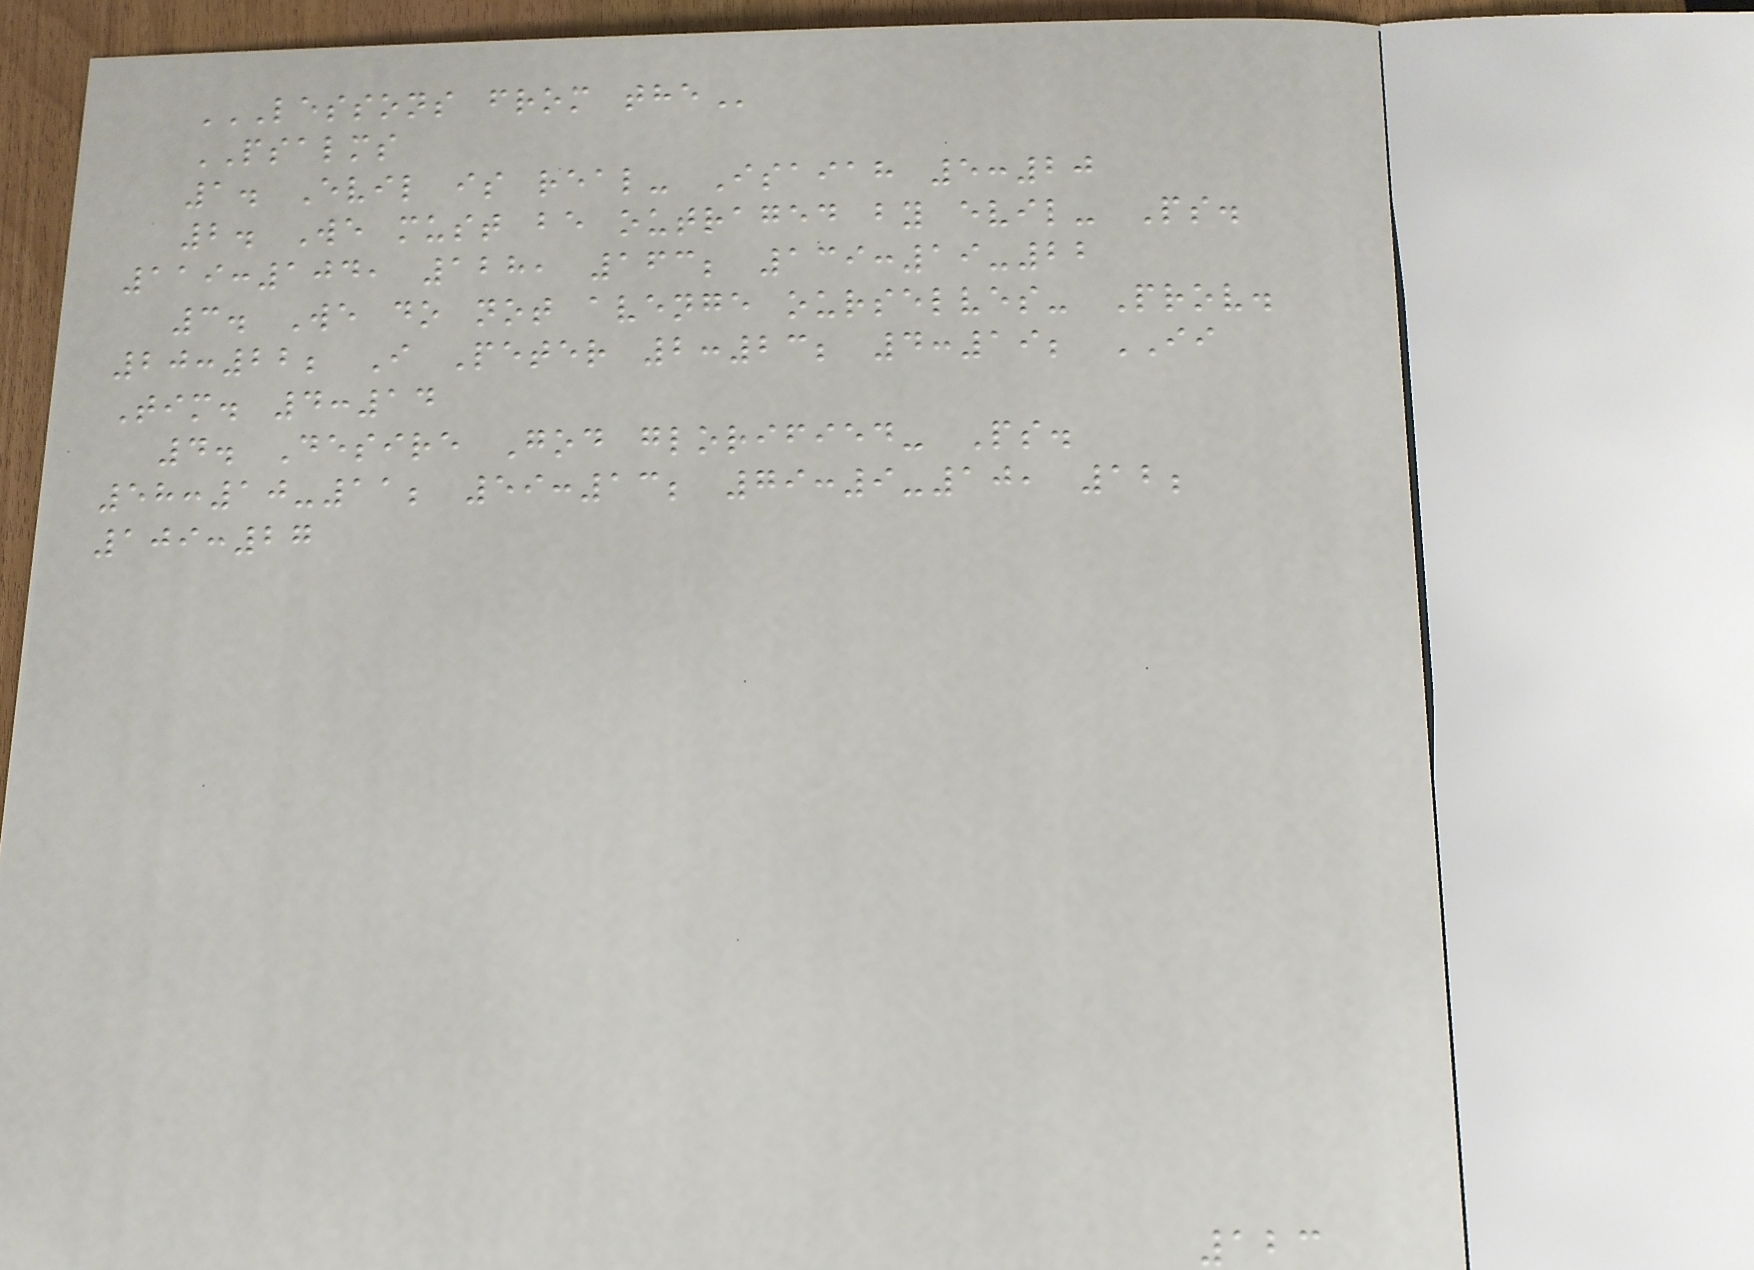LESSONS FROM THE
PSALMS
1. Evil is real- Isaiah 5:20
2. We must be outraged by evil- Ps.
119:104, 128, 163; 139:19-22
3. We do not avenge ourselves- Prov.
20:22; I Peter 2:23; 4:19; II
Tim. 4:14
4. Desire God glorified- Ps.
58:10-11; 59:13; 79:9-10, 12;
109:27
123
